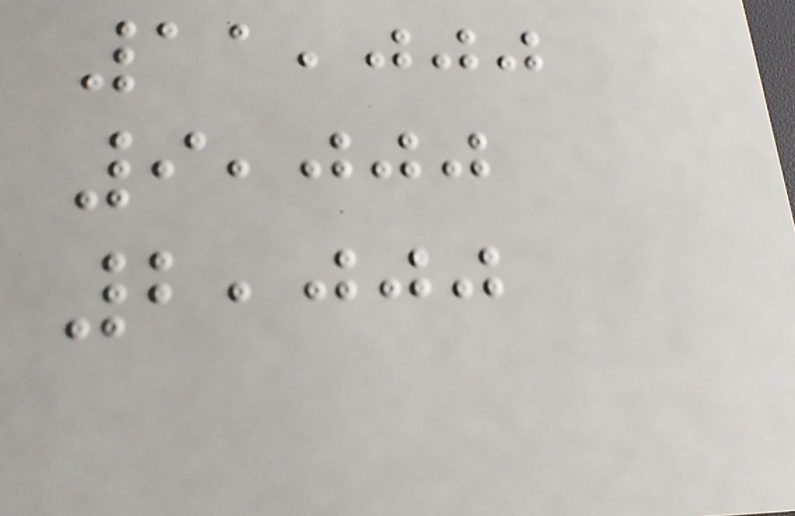11,000
9,000
2,000
